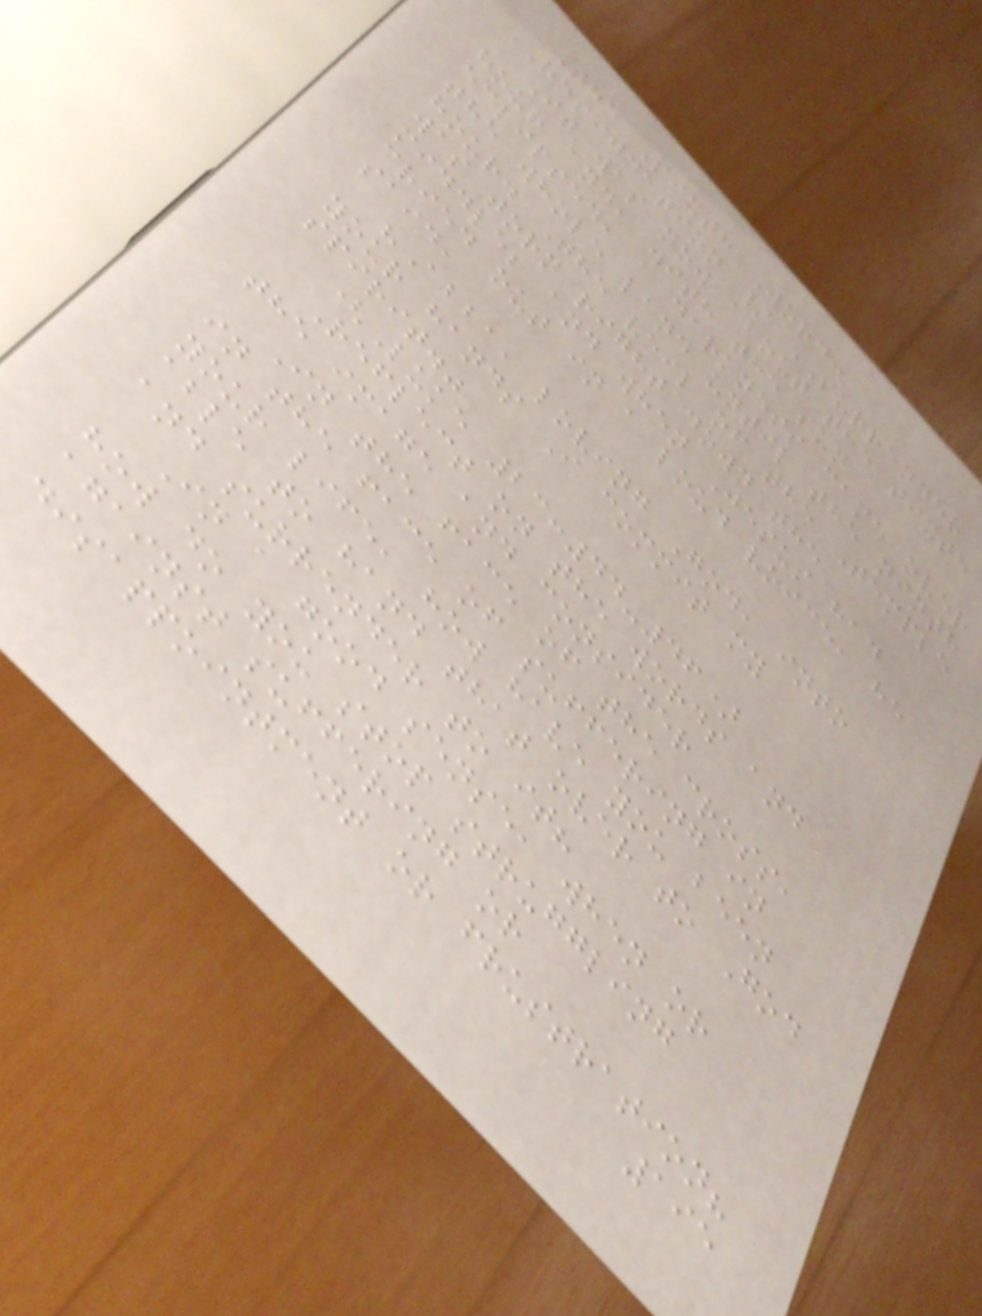The Sixth Word:
RESIGNATION / SURRENDER
It was now about the sixth
hour and, with the sun
eclipsed, a darkness came over
the whole land until the ninth
hour. The veil of the Temple
was torn right down the
middle; and when Jesus had
cried out in a loud voice, he
said,
"Abba, loving God, into
your hands I commit my
spirit."
(Luke 23:44-46)
Reflect on the words and
the image and consider
In the face of the cross,
in the face of suffering in
your life, how have you been
able to hand that over to God
and surrender to it?
In a good sense, when or
how do you stop struggling
against suffering or
disappointment or frustration?
195
